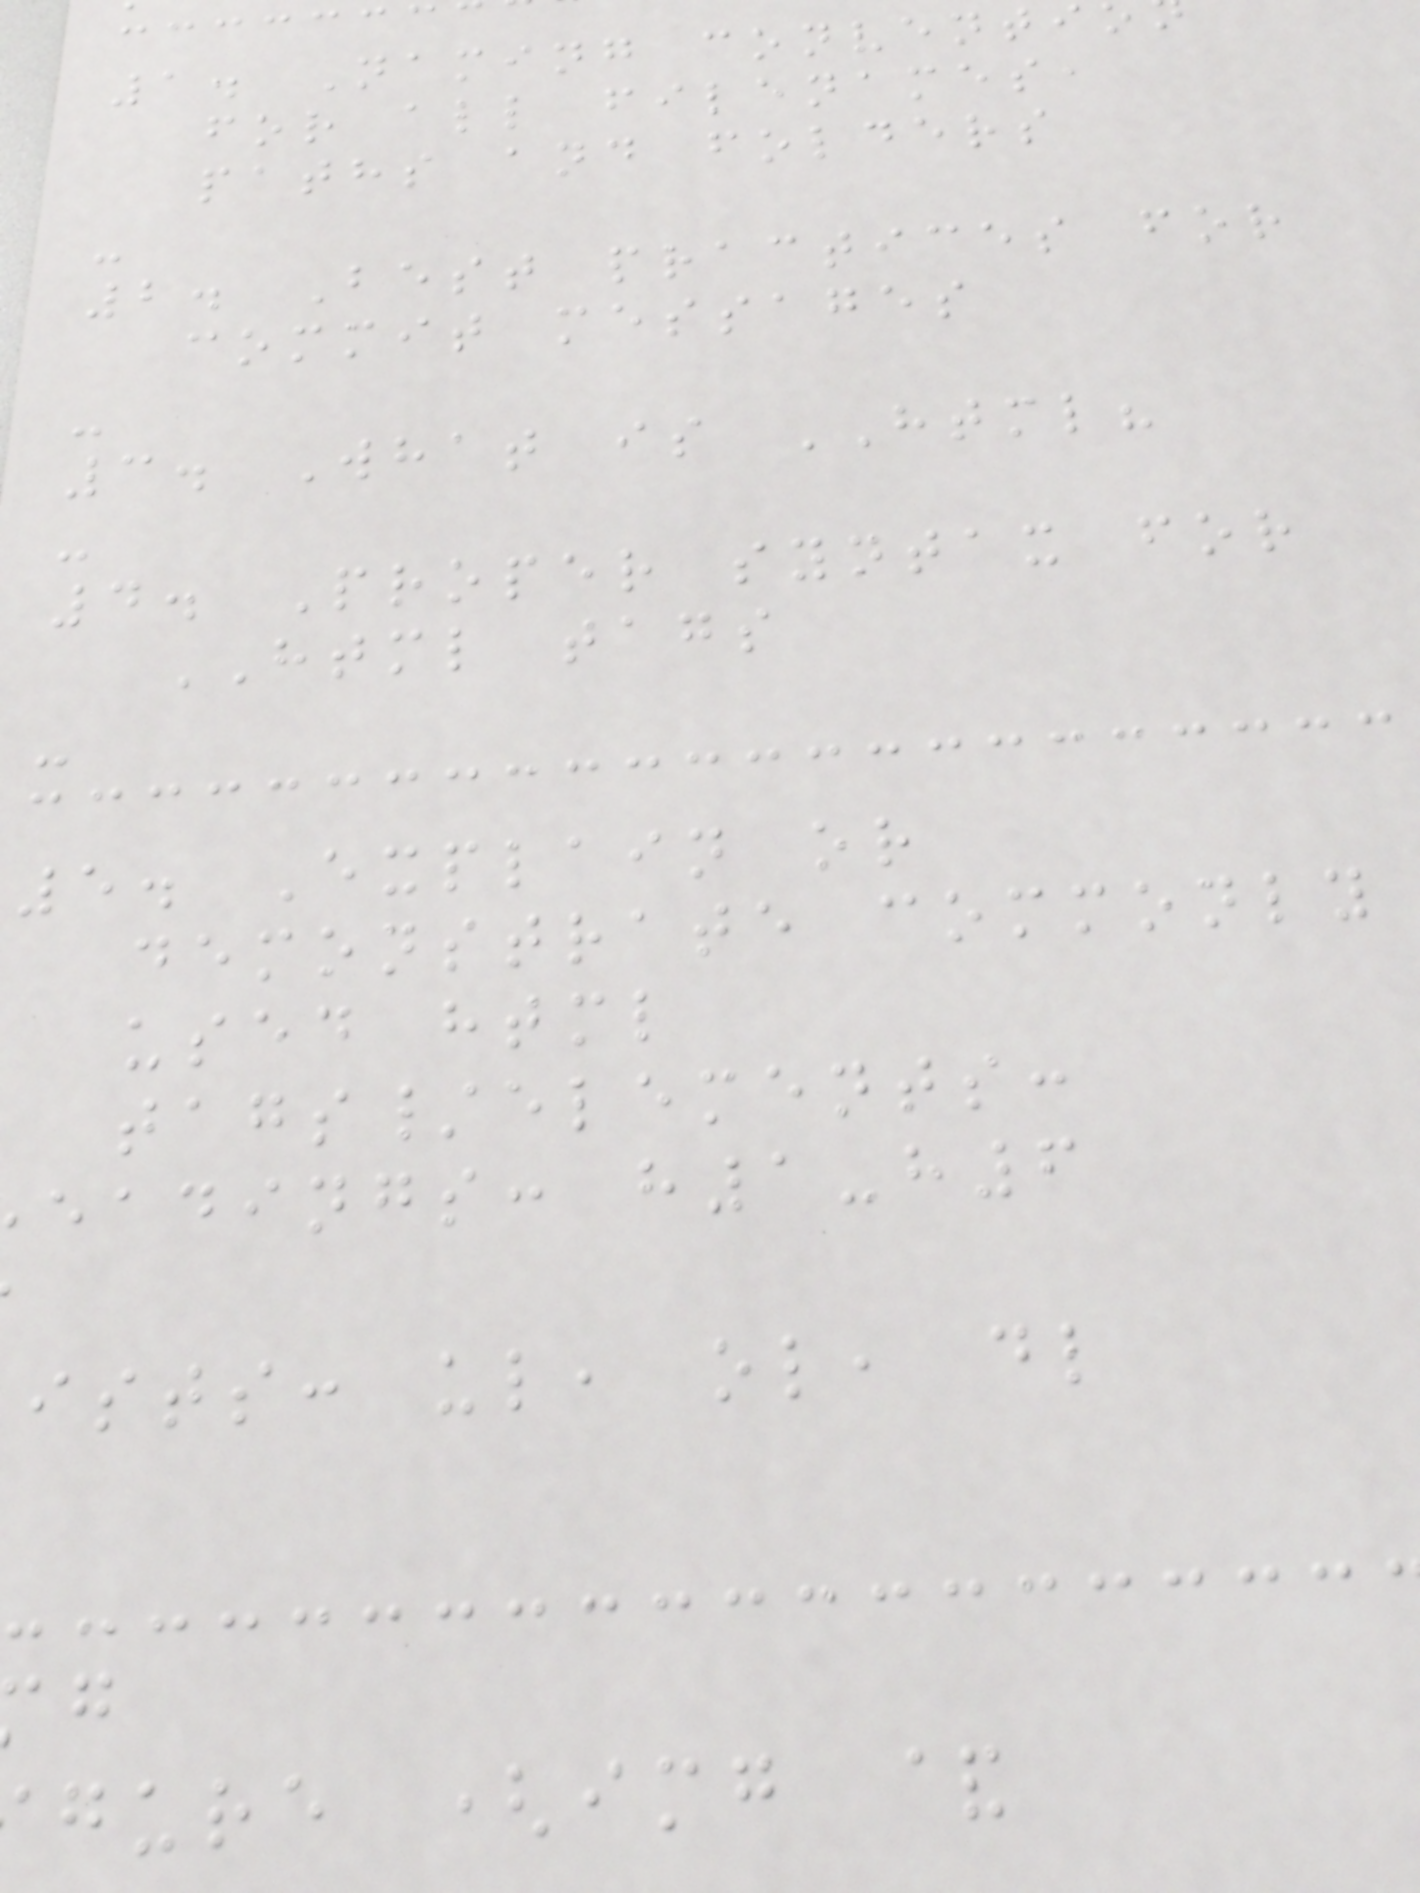1. Naming conventi
for all filenames,
paths and folders
-
2. Best practices for
commit messages
-
3. What is HTML?
-
4. Proper syntax for
HTML tags
-
5. Explain or
demonstrate commonly
used html
tags/elements:
eadings: h1-h6
ists: ul, ol, dl
gure (img &
